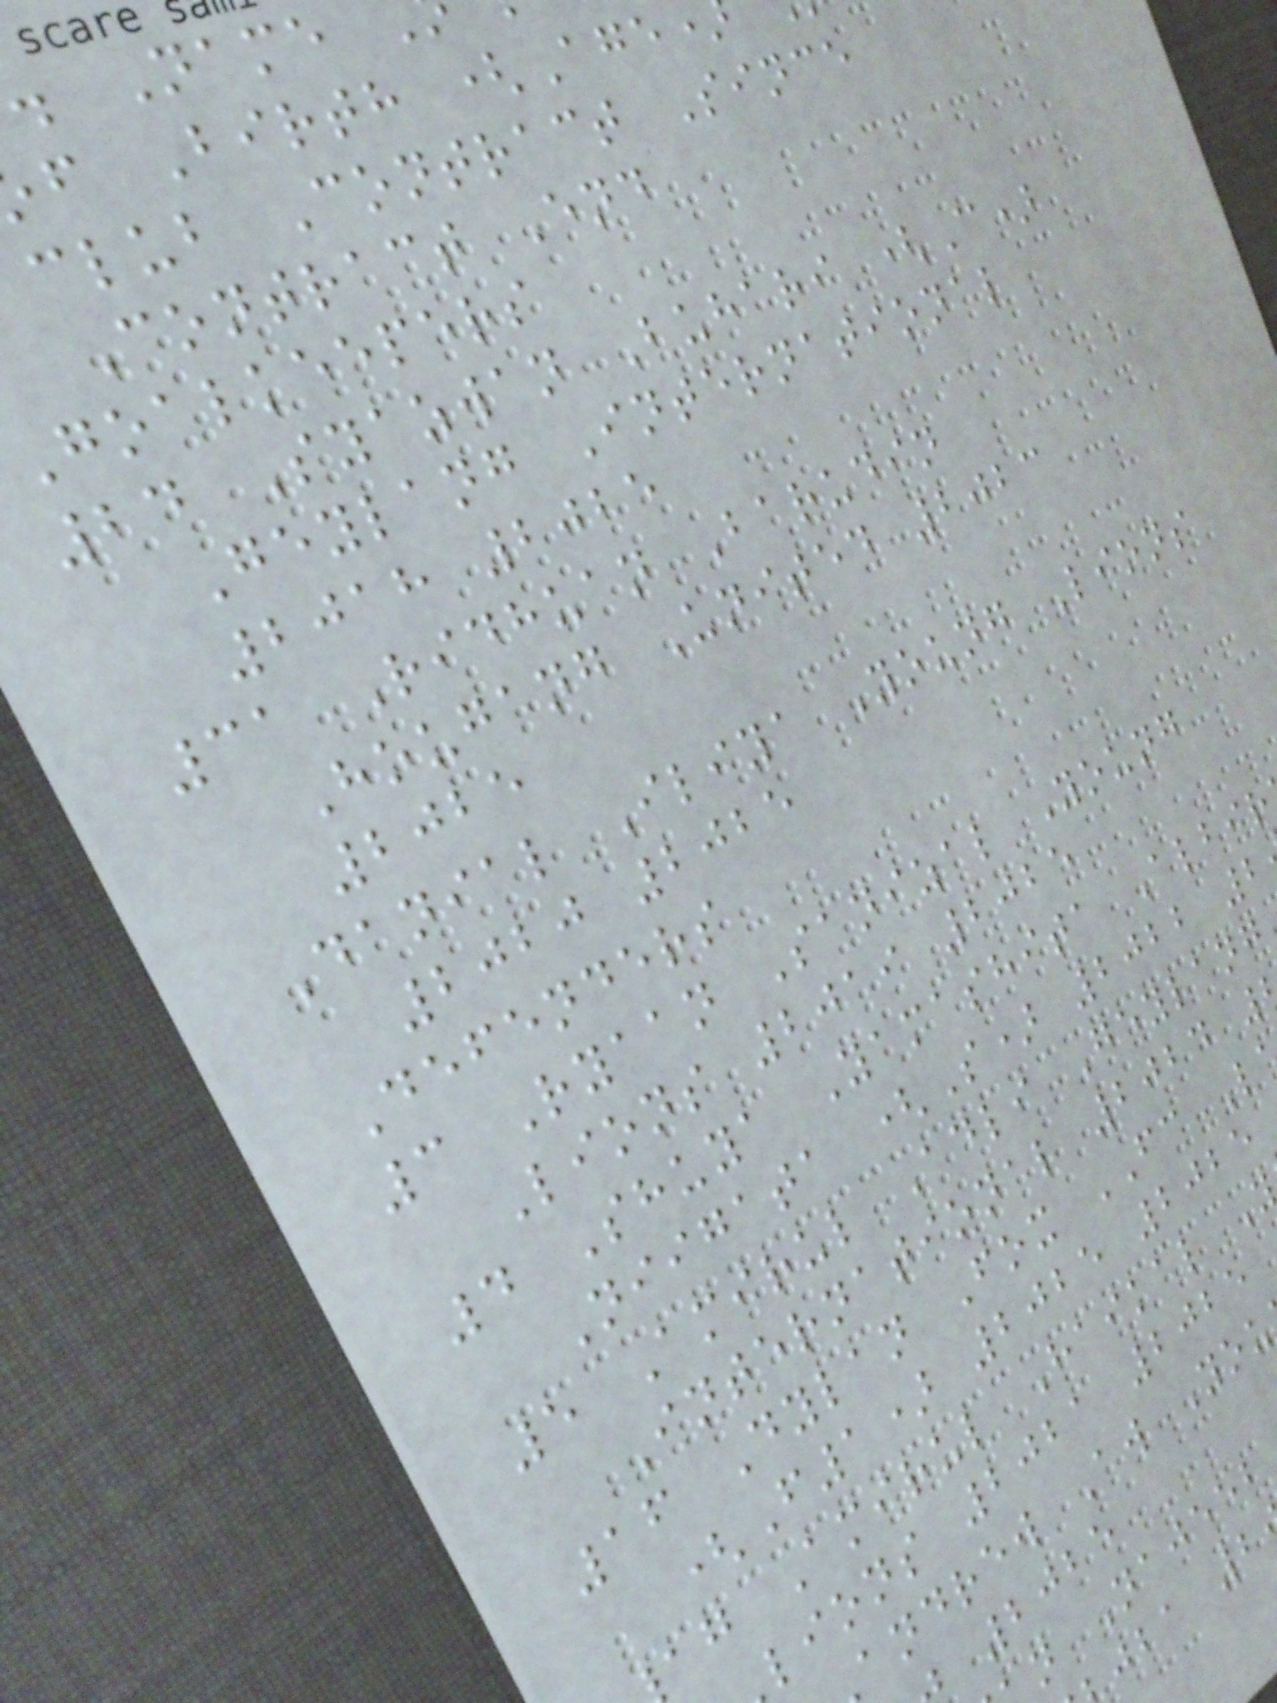f Birth (Age
club Contract Since
Contract End
Goalkeepers
24 Syazwan Buhari (C)
Geylang International
2018 2025
31 Ridhuan Barudin
Hougang United 2023
2025
Danial Iliya Young Lions
2020 2025
Defenders
3 Ryaan Sanizal Young
Lions 2019 2025
4 Shuya Yamashita Albir
Niigata (S) 2022 2
5 Amirul Adli Geylang
International 2024
16 Dylan Fox FC L
(F1) 2025 2025
ag Amirul Haikal
lions 2021 2025
andrew Aw You
2025
n Najeeb
jba 2
